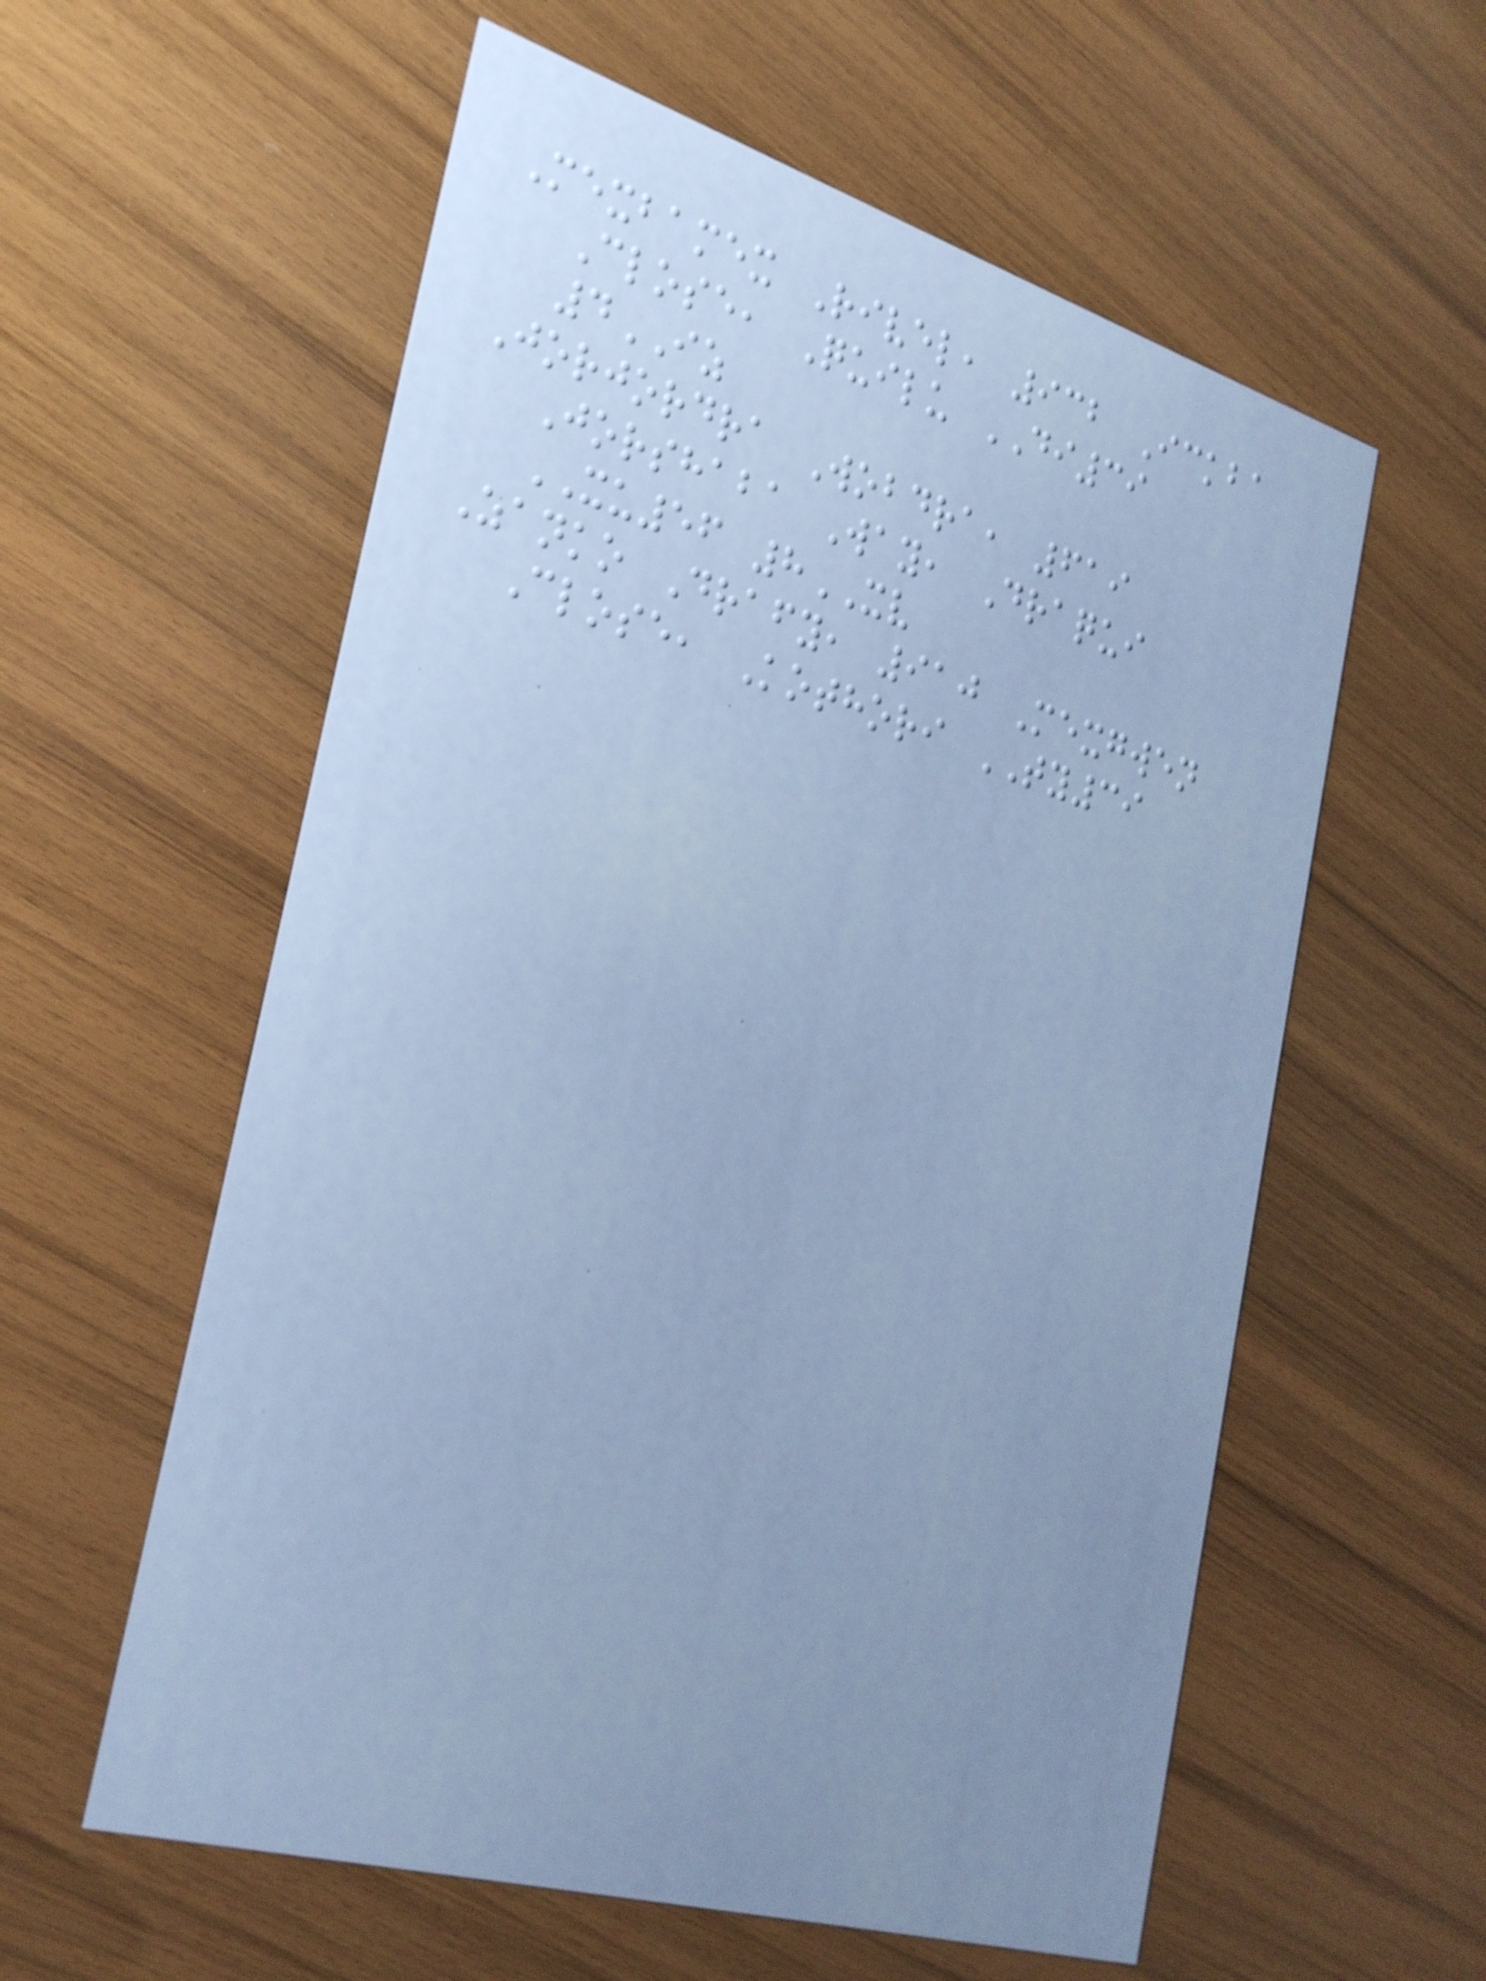Mexbamex Rivel, 932 Ickba
Close, Quilu DI39
4IZ
Jorjordra Wobdra, 619
Jorshaba Way, Draqui
XU56 8XV
Zanko Drafy, 910 Mexgwen
Close, Kothori TY39
